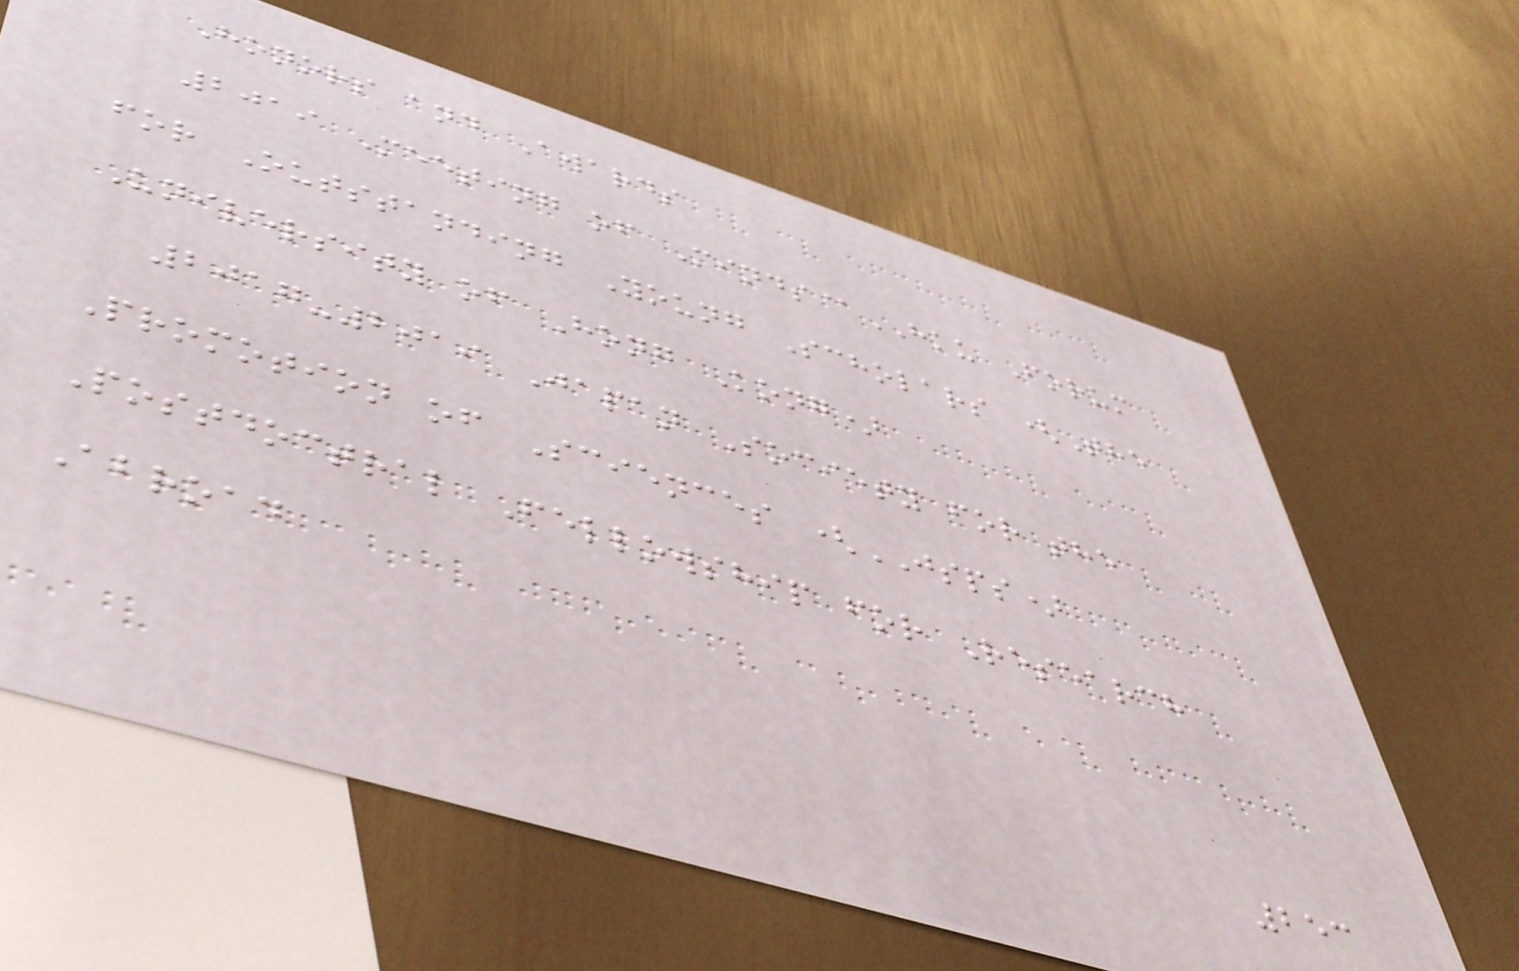Honors and Awards
2019 Meeting of Minds@HKU Forum
for Outstanding Young Scholars (The
University of Hong Kong)
2017-2019 Japan Society for the
Promotion of Sciences (JSPS)
Postdoctral Fellowship for Research
Abroad
253
